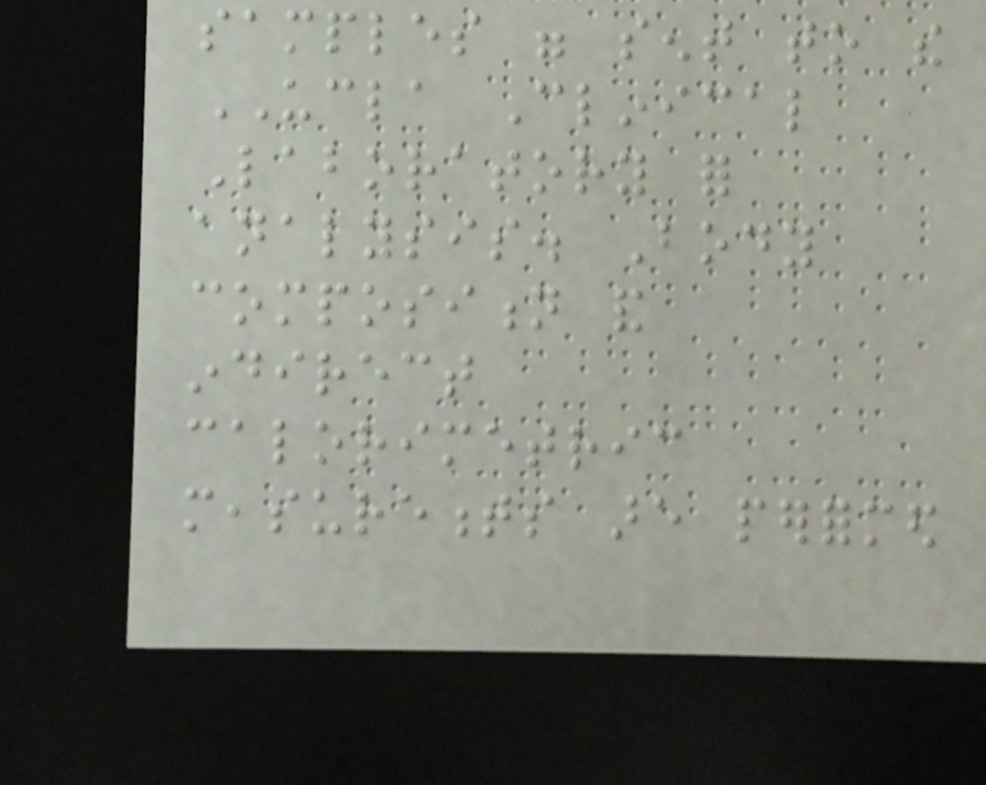samples were sent to the
UCLA Clinical
Laboratory for
analysis. Body
composition and
indirect
calorimetric
measurements are performed
